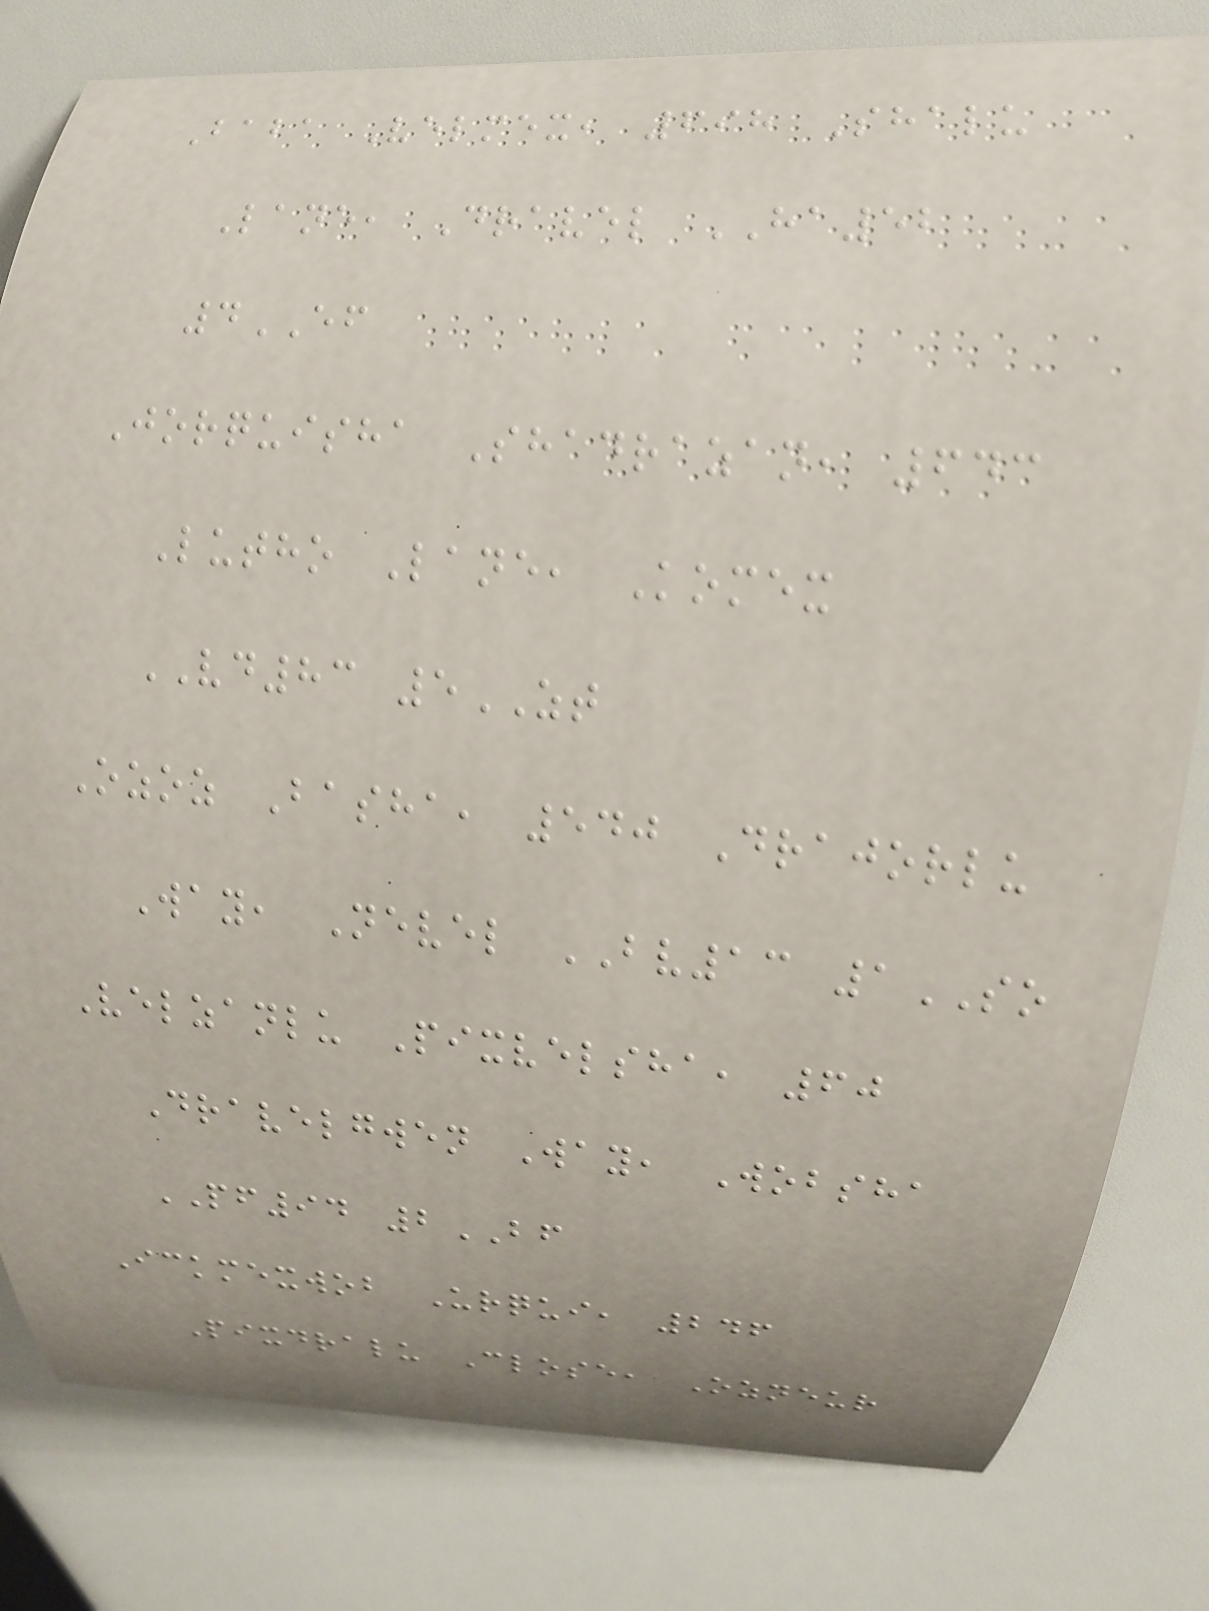Baba Velmex, 698 Shalu
Lane, Dravel HA52
4EF
Jorquisha Shadrazan, 643
Lutho Lane, Komex
VD83 5ZT
Ozoz Basha, 540 Drajorlu
Way, Nevel BV13 1SO
Velzanlu Pixvelsha, 60
Dravelgwen Way, Wobsha
PF94 2BF
Ickmexwob Urqui, 246
Pixdralu Close, Ozneur
